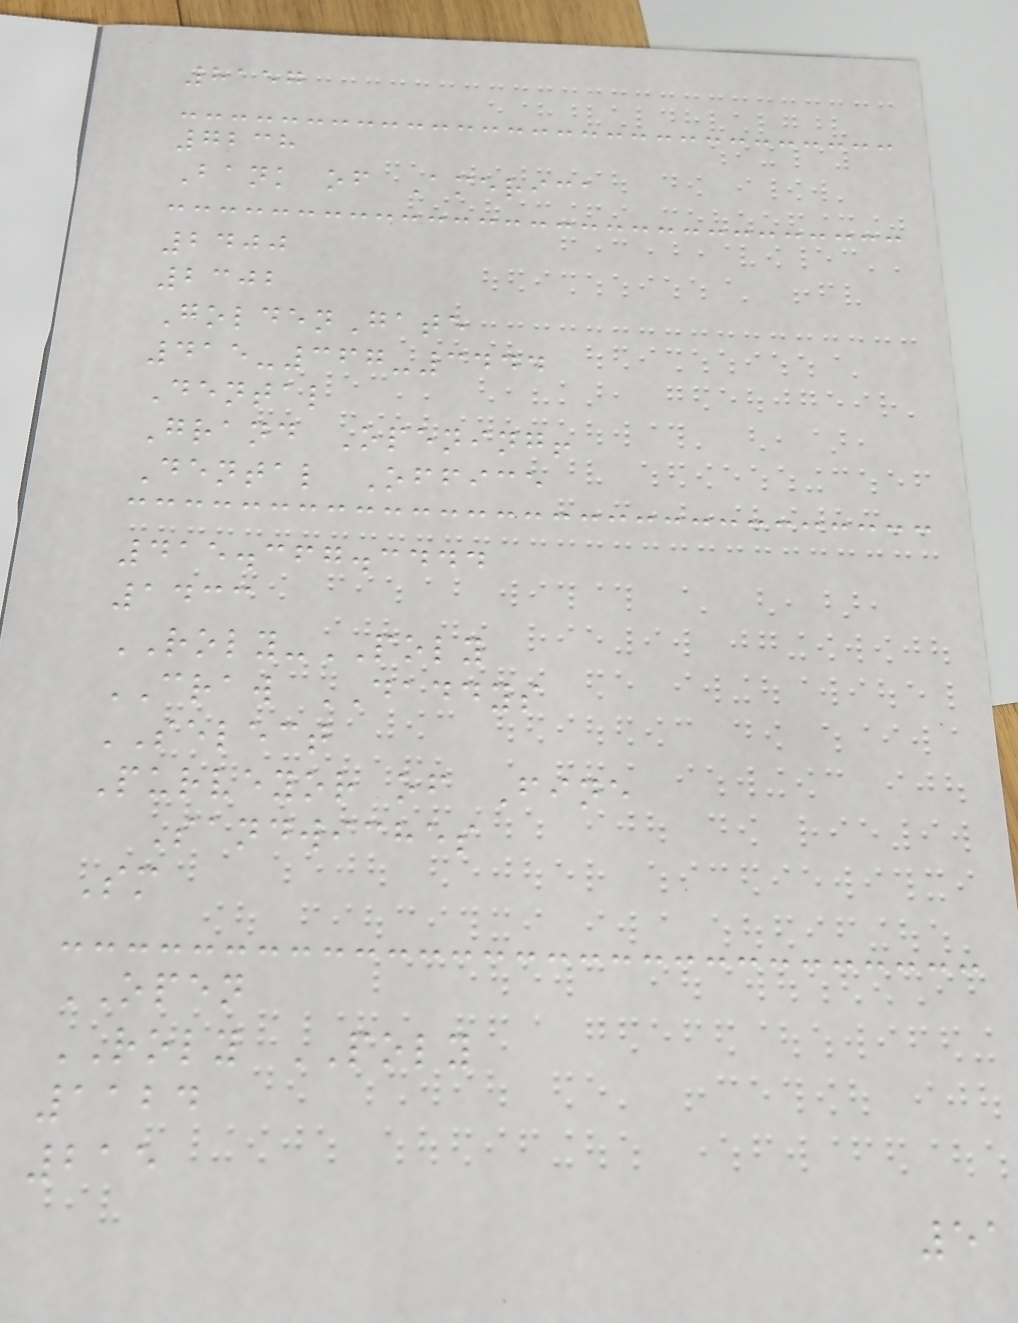8157
7238
Bank of America
2400
2302
GoldenGate
415-367-3444
Dental
Grand Opening!
Dental Office
415.367.3444
1433
ROLY-POLY
CRAW DADDYS
SELECT
Purveyor of Fine
Sandwiches
Sm
OPEN
ROLY POLY
1124
215
51
